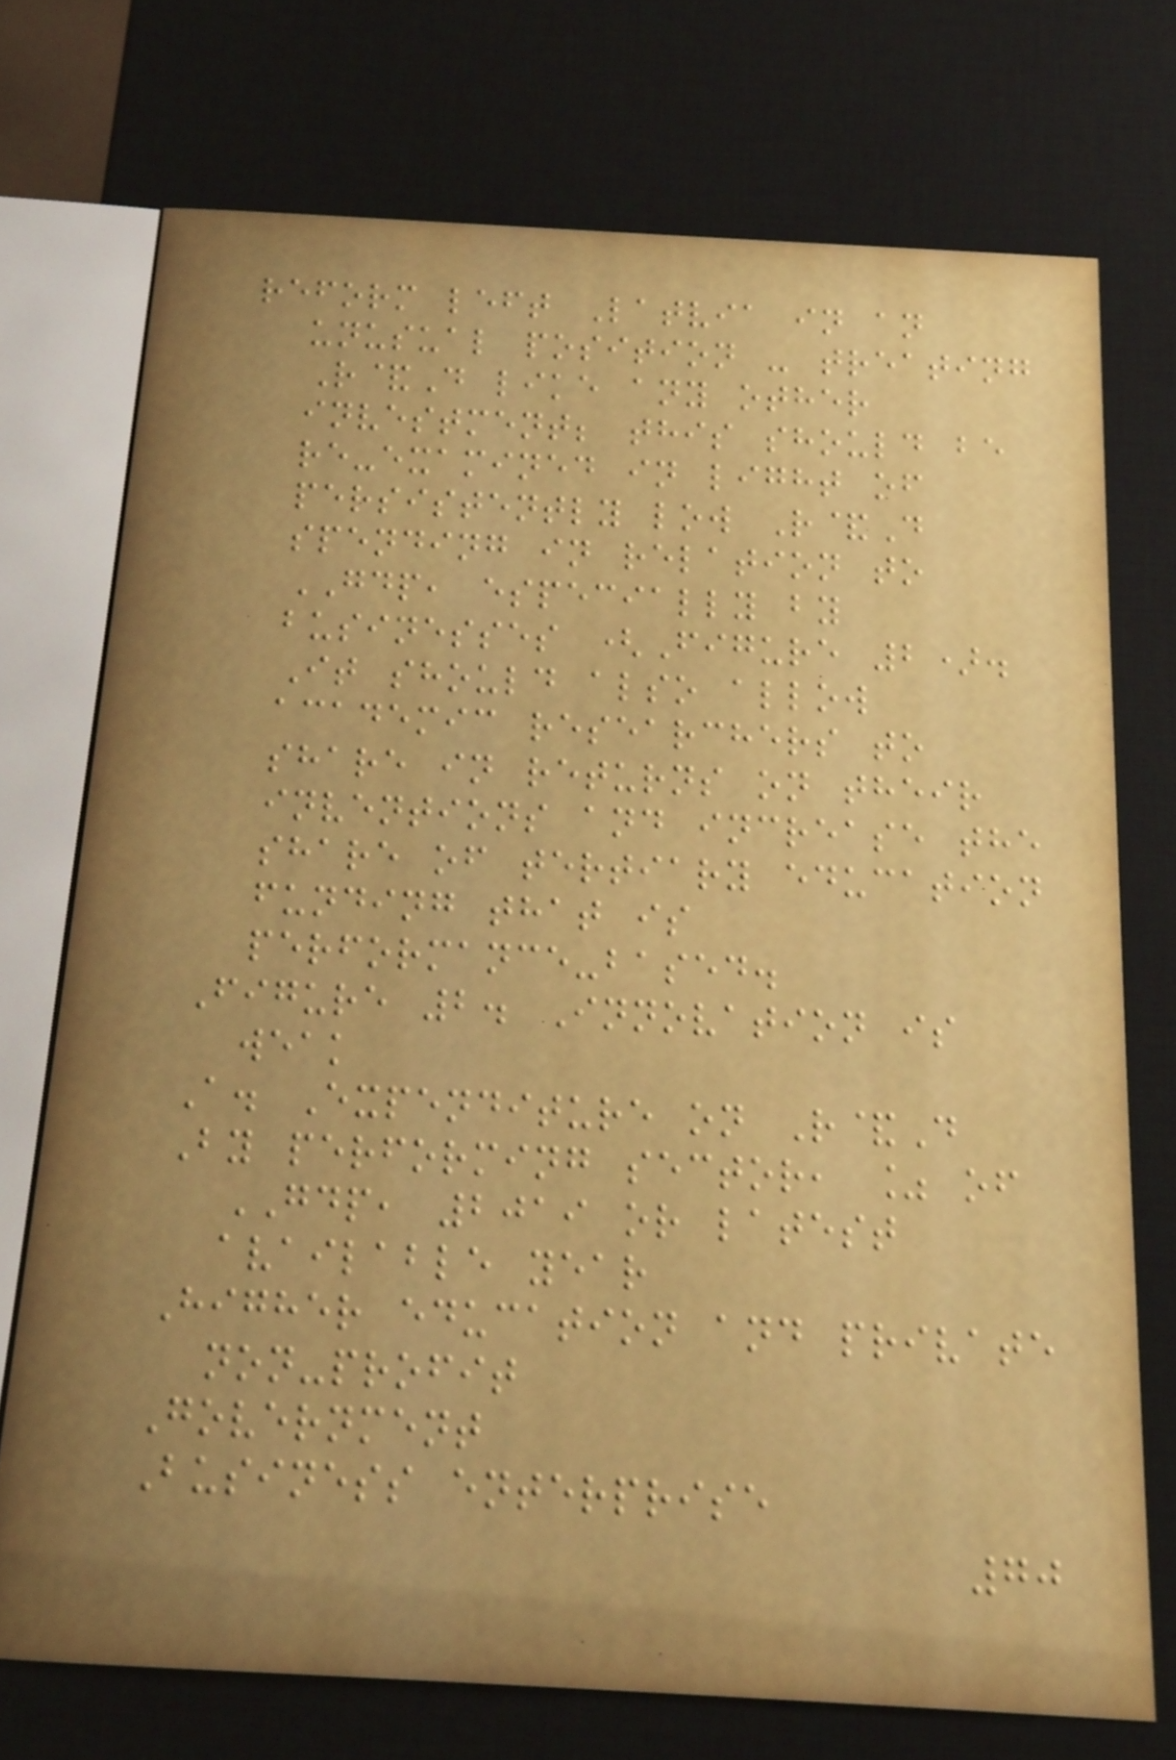reform left Latvia in an
unusual position - treating
R&D like any other
investment; this should be
re-examined in light of
persistently low R&D
spending in relation to
GDP, especially by
businesses (Figure 2).
It should also allow
academic researchers to
share in returns on their
inventions and increase the
share of tertiary education
funding that is
performance-based.
Figure 2. Innovation is
weak
A. Expenditure on R&D
By performing sector, % of
GDP, 2019 or latest
available year
Higher education and private
non-profit
Government
Business enterprise
70
